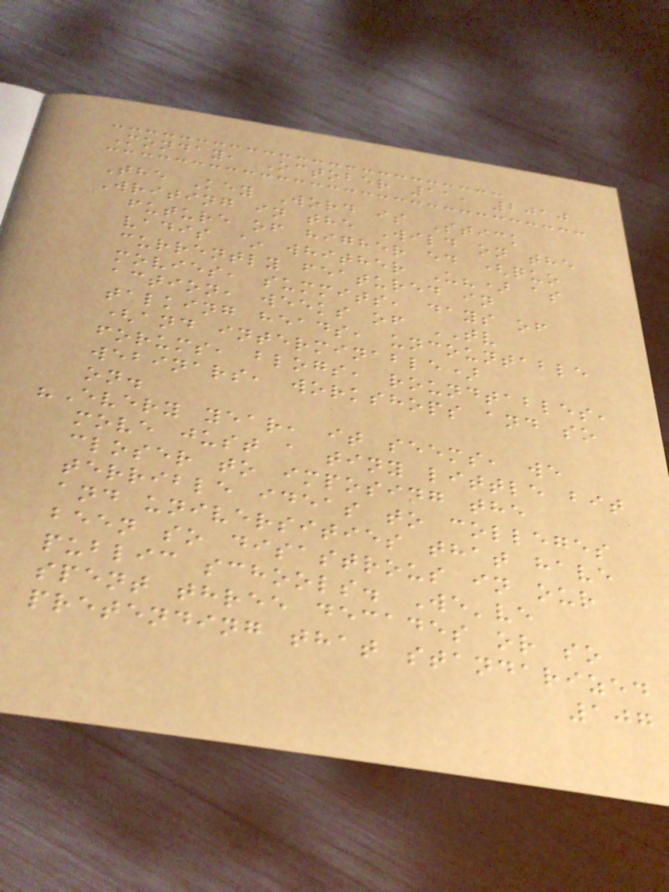Monday, October 11, 2010
The Key Word is Stick
Writing in the Wild on the
future of higher ed (quo
vadis ~ whither U?) as
currently featured in
movies, summits, days of
action, weeks of TV
talking heads, uncountable
(and interminable)
forums, blogs, roundtables,
webinars, workshops and so
on.
"Every year, it seems, we
move just a tiny little bit
closer to imposing the
terrible ideas to colleges
and universities that have
been so disastrous in our
public schools. We've
spent three decades or so
pretending that standarized
107
